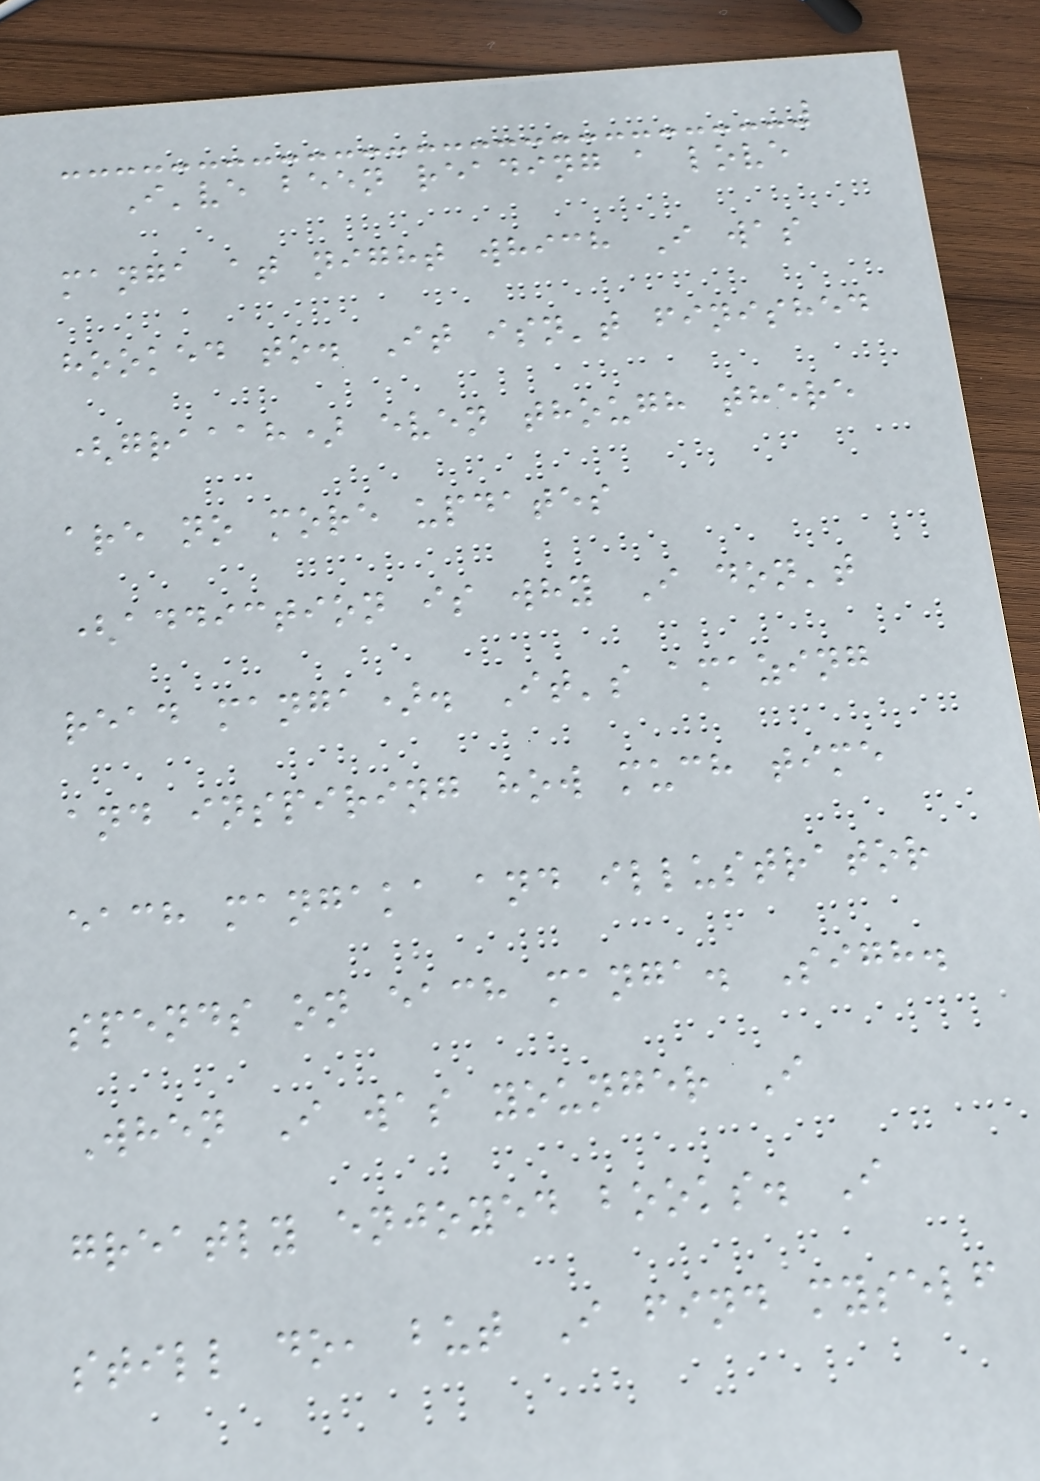I've been reading a love
manga at night which I was
hooked to. It isn't finished
(graaah) even though there
are no more updates
(addiction is why I don't
read manga). It's amazing
and inspiring how much time
each mangaka and illustrator
spends on each manga. Sigh.
When I was younger I
greatly enjoyed books. I
still do, but I find myself
